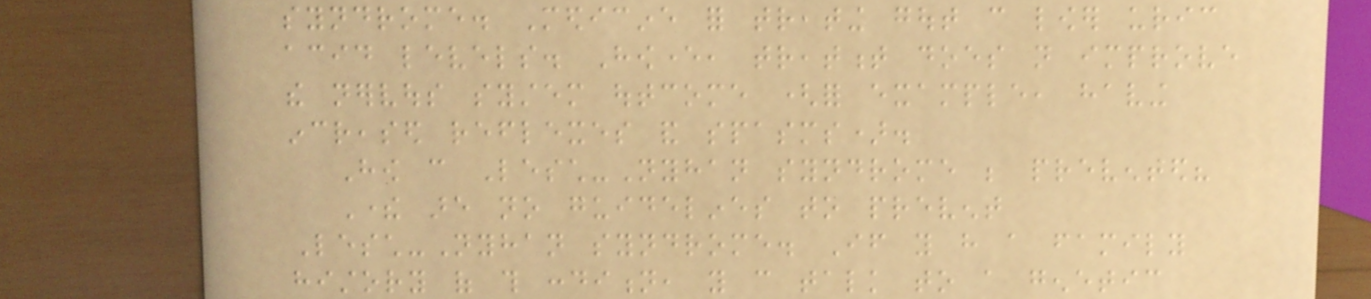syndrome. Medicine for treating gout can lower uric
acid levels. However, treatment does not improve
the nervous system outcome (for example, having
increased reflexes and spasms).
How can Lesch-Nyhan syndrome be prevented?
There are no guidelines to prevent
Lesch-Nyhan syndrome. If you have a family
history of this condition, you can talk to a genetic
